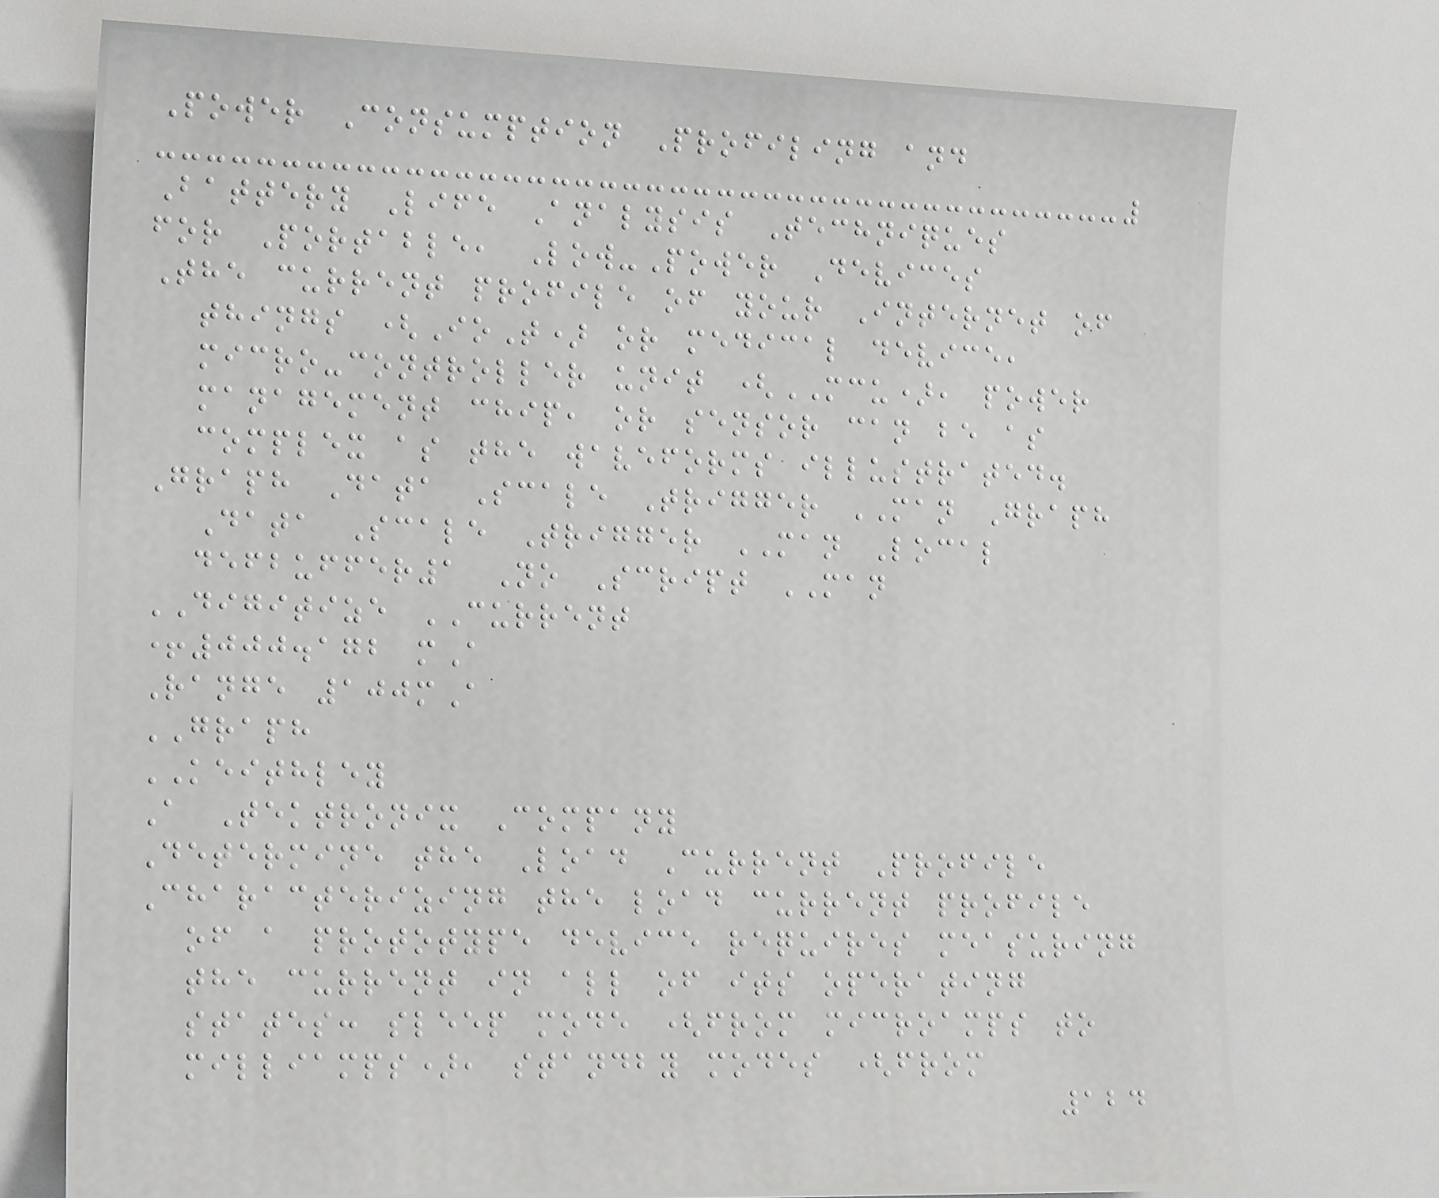Power Consumption Profiling and
Battery Life Analysis Techniques
for Portable, Low-Power Devices
The current profile of your Internet of
things (IoT) or medical device,
micro-controller unit (MCU), power
management chip, or sensor can be as
complex as the waveforms illustrated.
Graph Data Scale Trigger MAN Graph
Data Scale Trigger MAN Local
defbuffer1 No Script MAN
DIGITIZE CURRENT
+000.172 mA
Range 100mA
GRAPH
KEITHLEY
A Tektronix Company
Determine the Load Current Profile
Characterizing the load current profile
of a prototype device requires measuring
the current in all of its operating
states: sleep mode (from microamps to
milliamps), standby modes (from
124
